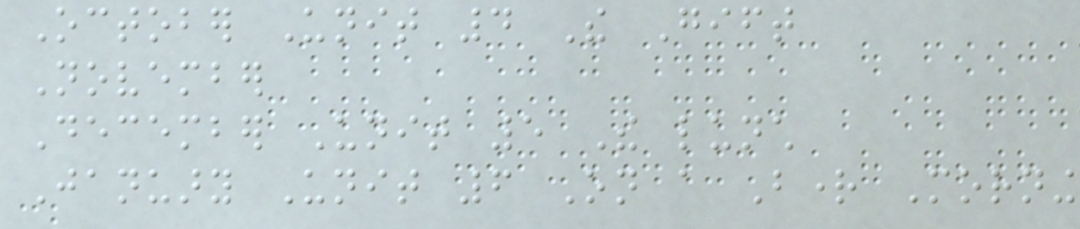October Unit 4 The Gift
November
December Unit 5 The lunch
January Unit 6 On a Bright Morning
